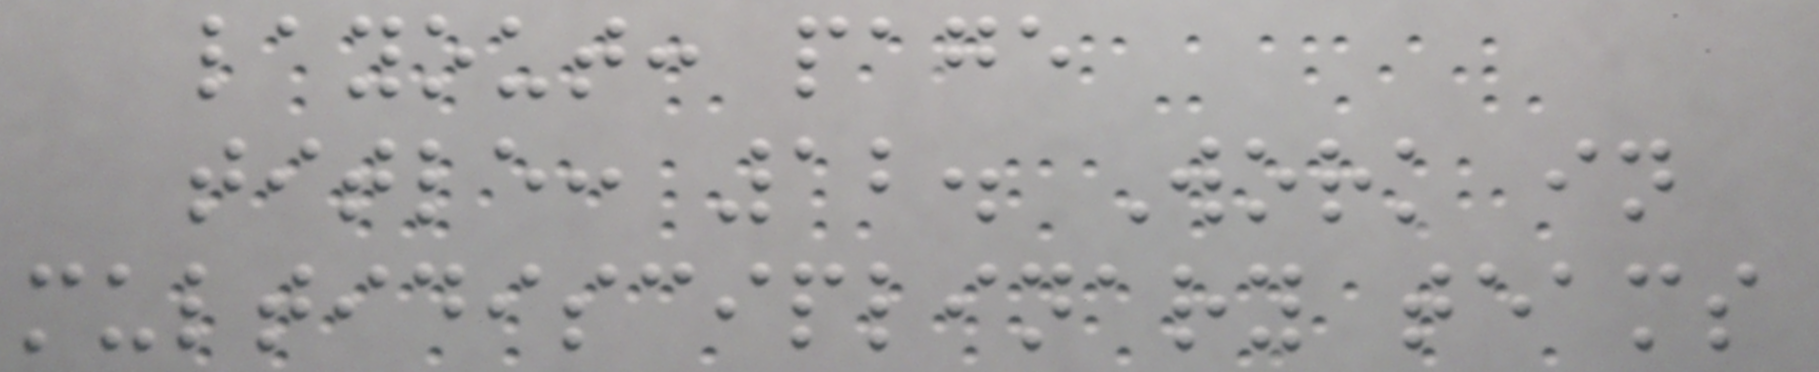layout: page
title: 12. Work in
multidisciplinary teams
